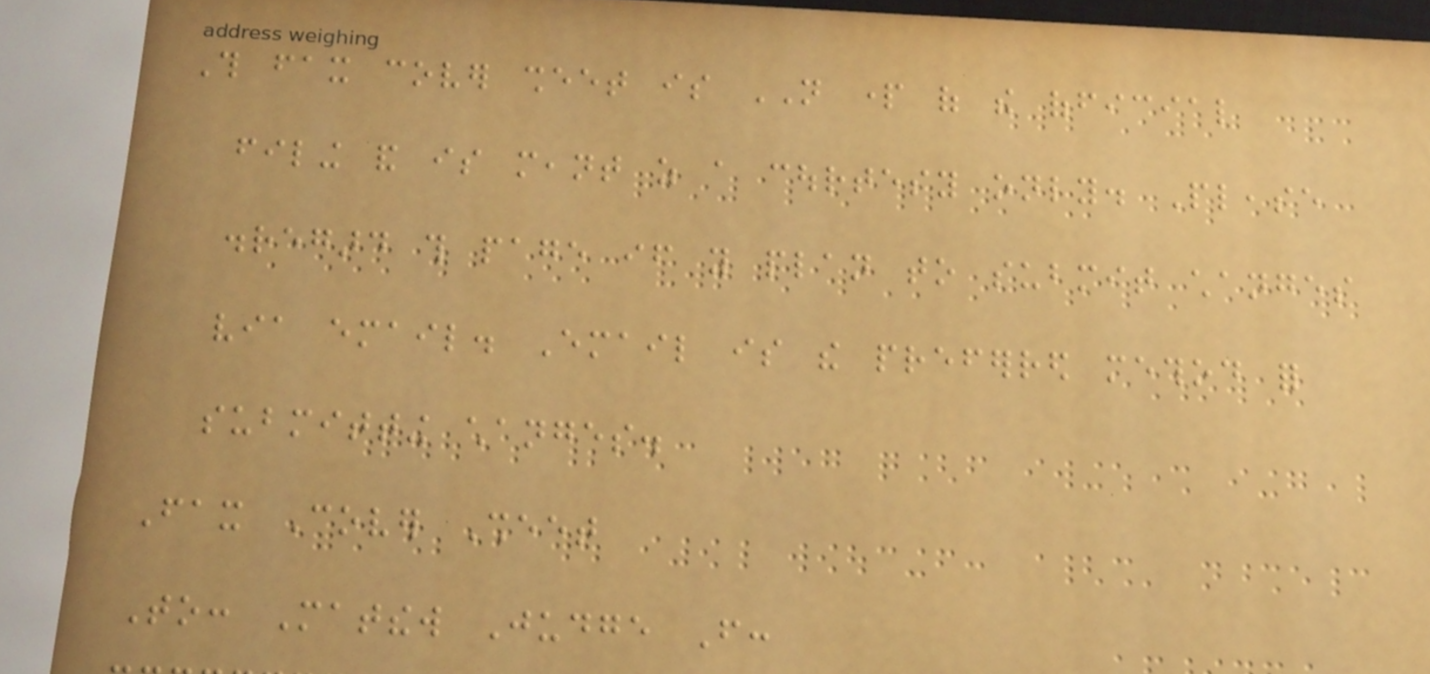This fax cover sheet is NOT part of the official
filing and is meant as a courtesy only. Please
disregard this page if you plan to submit changes
via email. Email is the preferred method for
submitting changes.
Fax Cover Sheet
To: Matthew Judge From:
